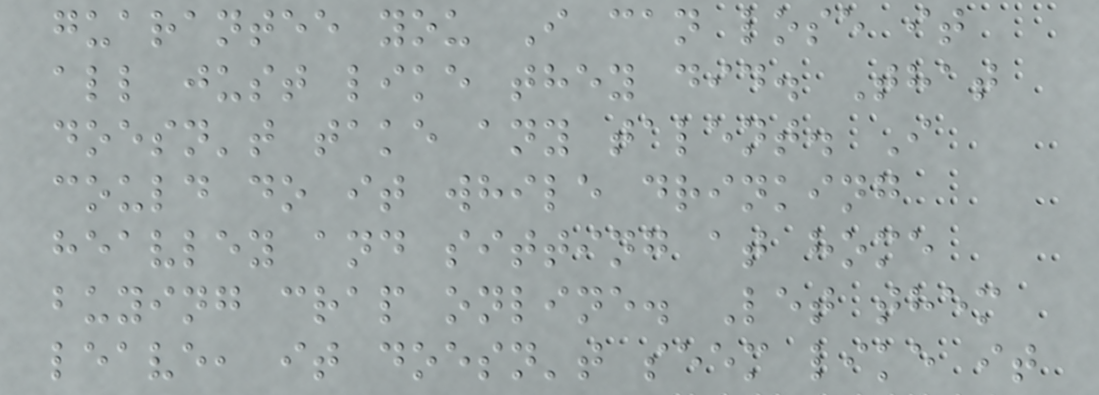guarantee you I can lose it
all just like they did. That
doesn't take any talent. I
could do it while drinking
heavley and sitting at home
buying crap online. Let them
leave, it doesn't seem like it
